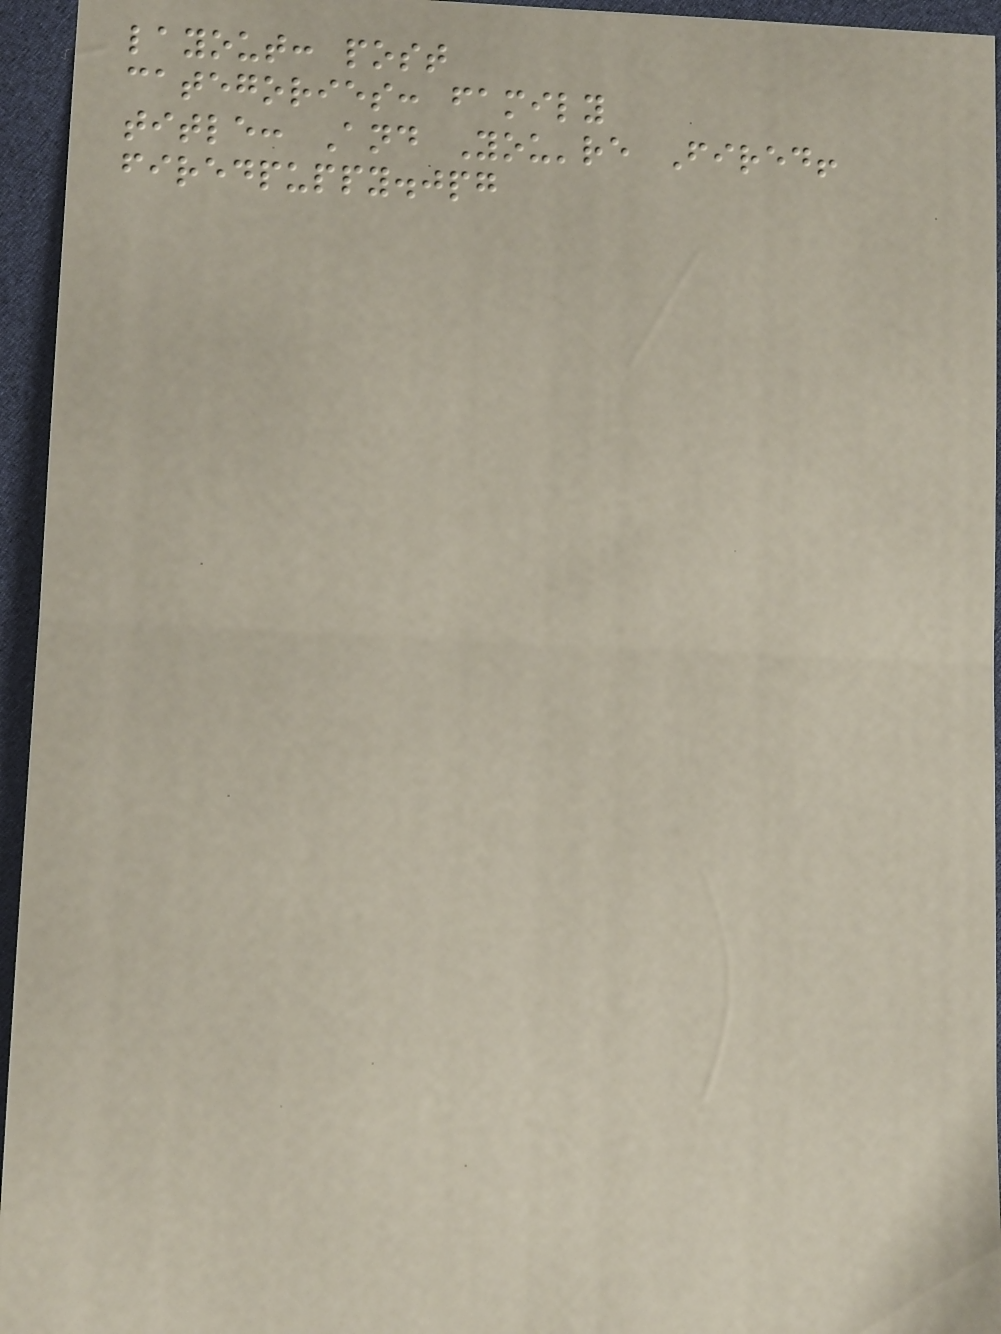layout: post
categories: family
title: And You're Fired!
firedpuppy.jpg
